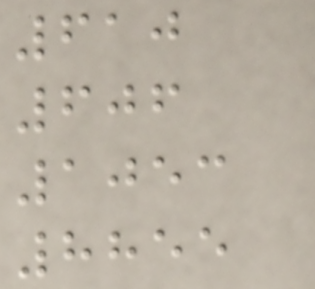610
606
1053
8855
